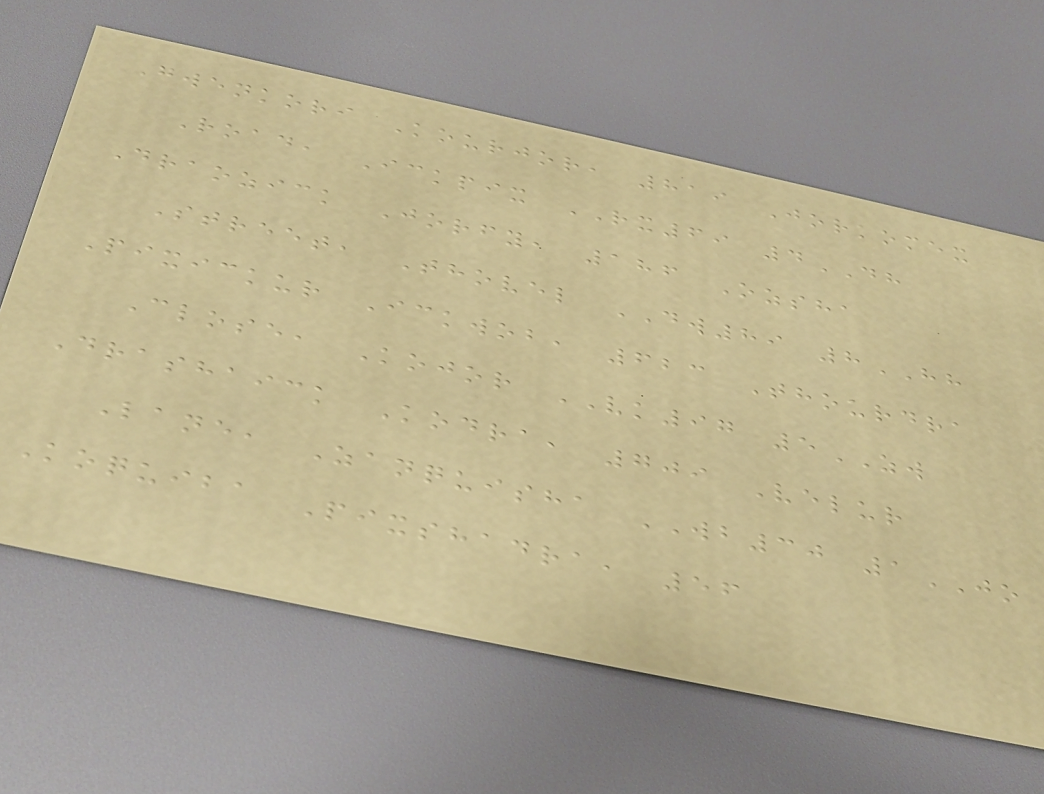Gwenkori Kourjor, 819 Jorkomex
Road, Ickpix RX69 4DH
Draozick Jorfy, 186 Ozsha
Street, Thovel DW89 8HH
Pixickur Ickwob, 623 Thourdra
Close, Kojor VK97 5ZW
Drashaick Kodra, 709 Velur
Lane, Zanquisha WB30 1JO
Koquiba Pixshadra, 56
